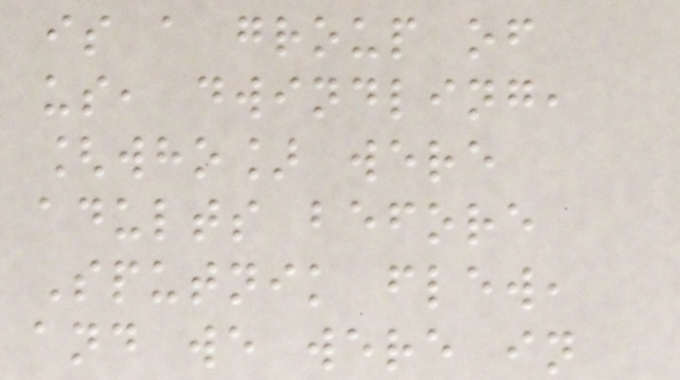is a group of
us, dwindling,
[who] were
adults before
Sputnik flew,
and we were in
